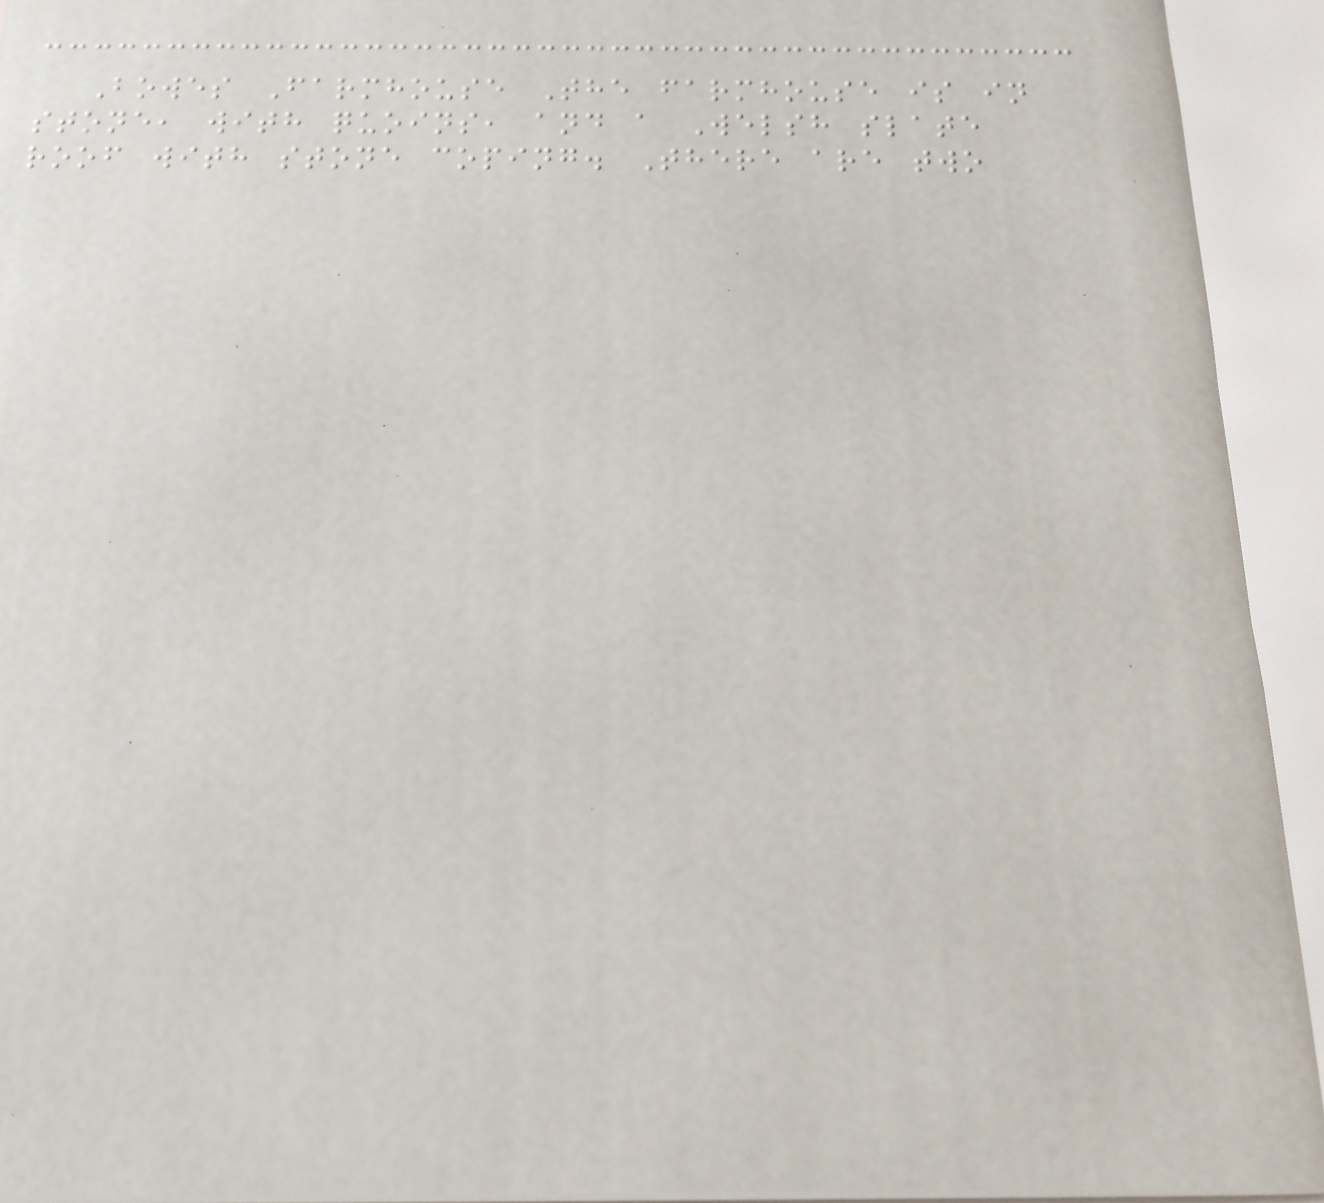Bowes Farmhouse The farmhouse is in
stone, with quoins, and a Welsh slate
roof with stone coping. There are two
